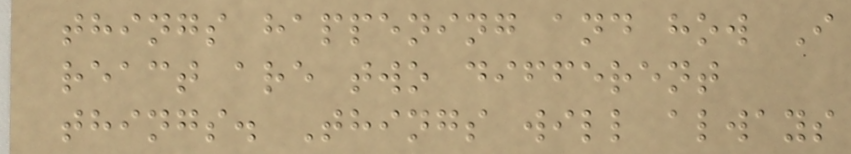things happening and how I
react are two different
things. Things will always
